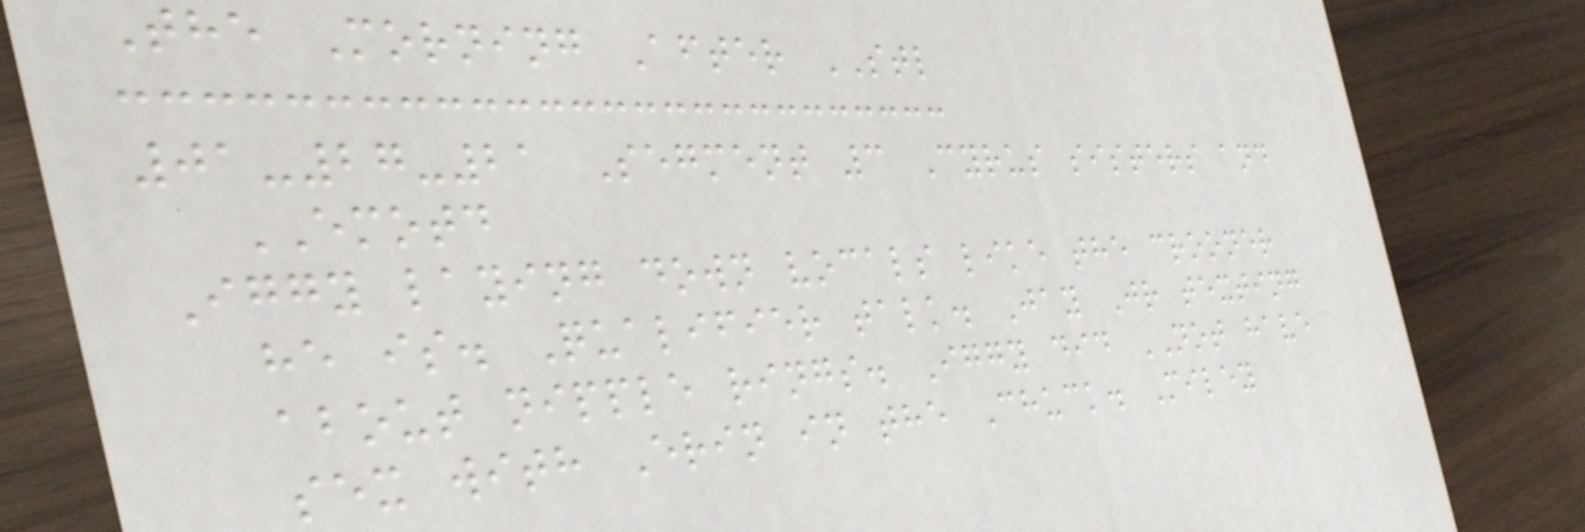The Morning After STL
01-27-21 Segment 3 Cyrus sisters and
EMOTD
Iggy laying down vocals like the crooner
he is. Qualifier talk. Jay Jr texting
about nipple rings. Iggy did NOT have
sex with Erin in the Chuck. Miley
